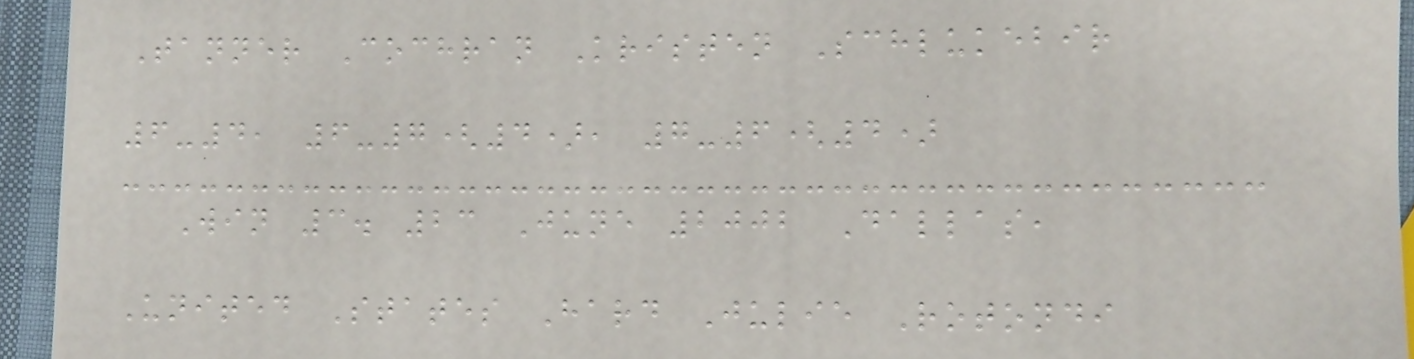Tanner Cochran Kristen Schlukebir
6-4, 6-7(4), 7-6(4)
Win 3. 23 June 2002 Dallas,
United States Hard Julie Rotondi
